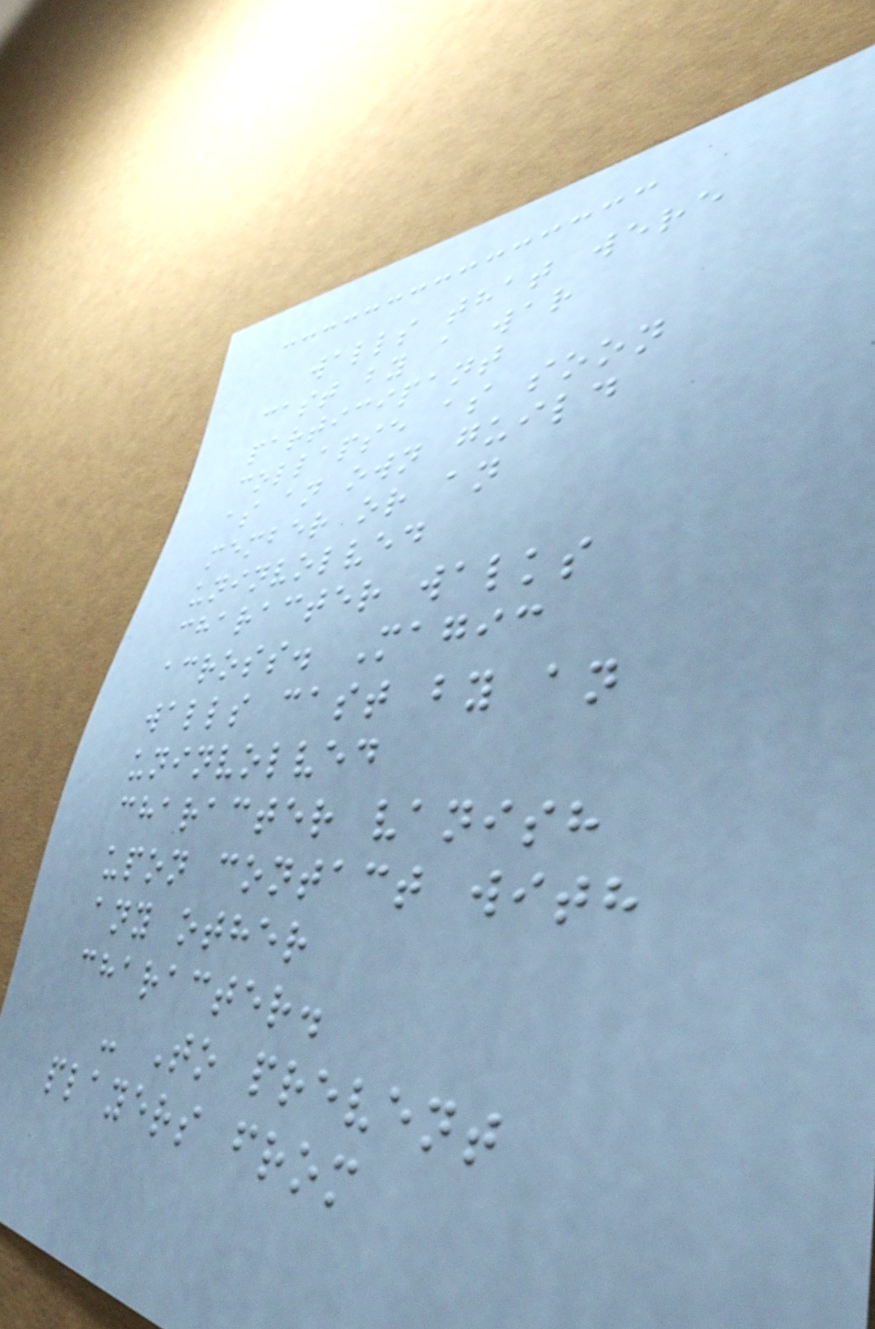walls that were
cast by a war
participant
collapse as soon
as an own guild
member or an
uninvolved
character walks
across. Magic
walls cast by an
uninvolved
character vanish
upon contact with
any other
character.
- To prevent
players from
